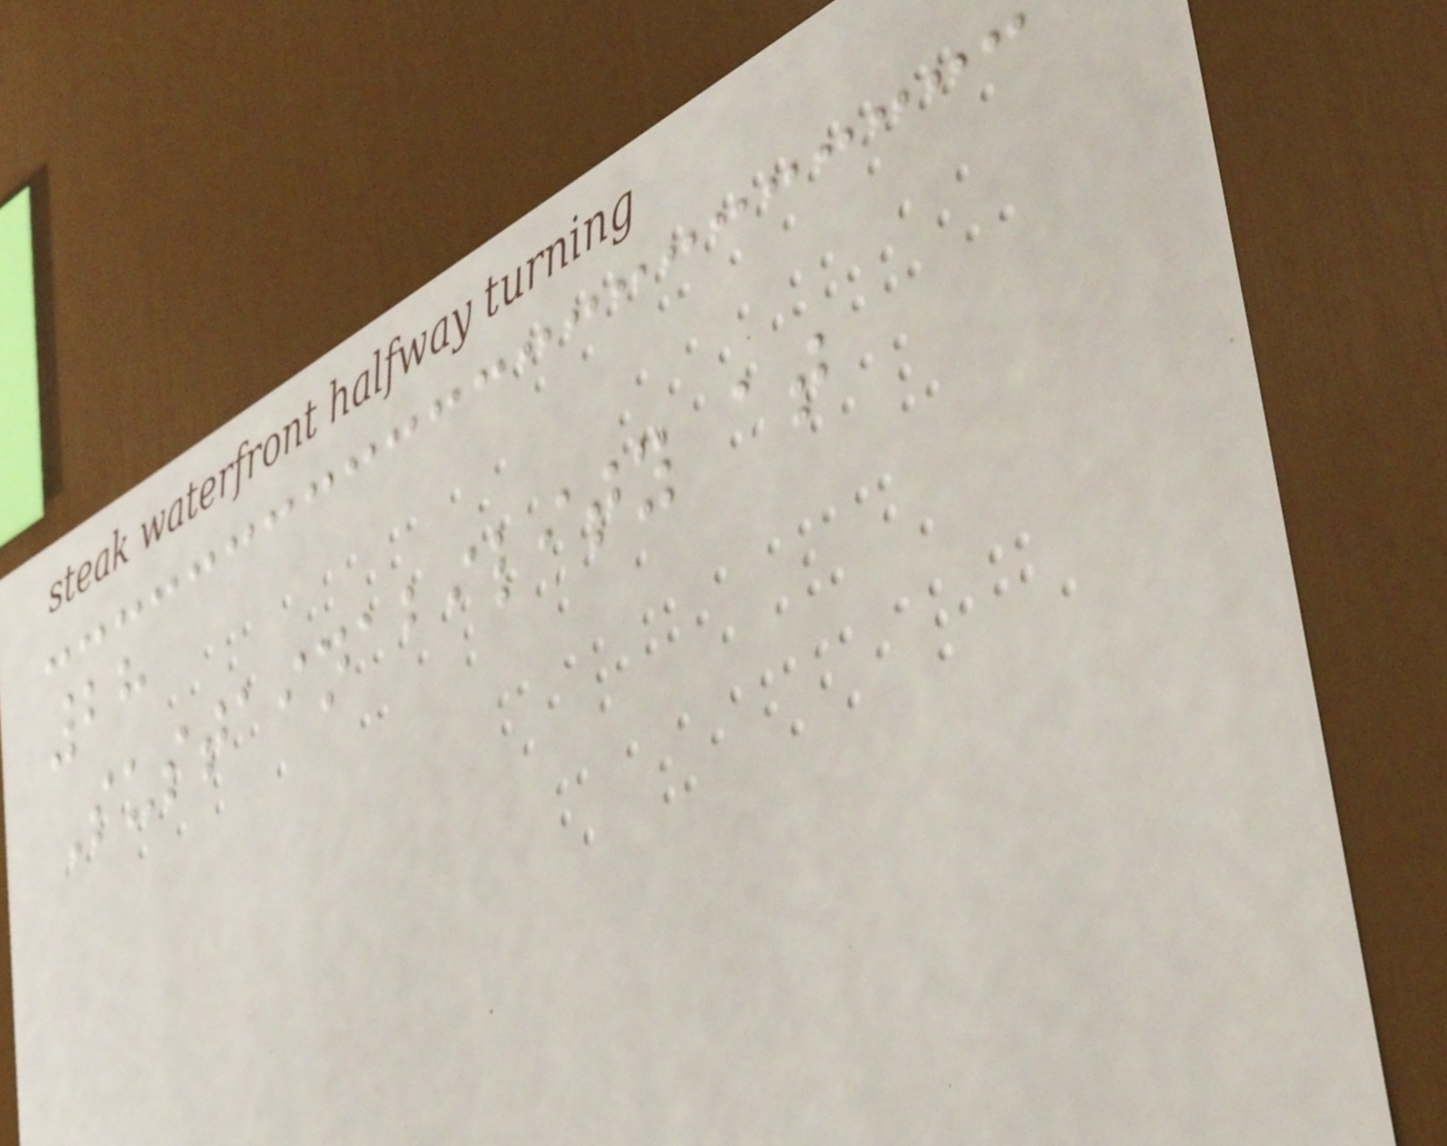28
Sustainability at
